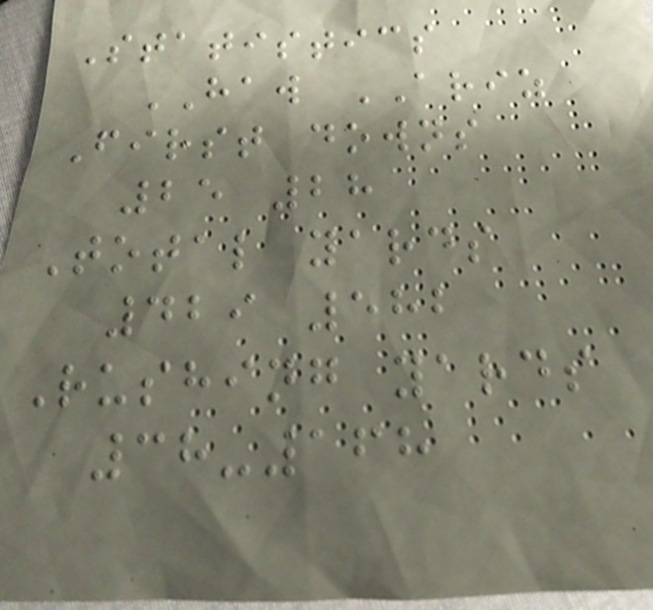Statistics
HAW ARIZ
First downs
25 28
Total yards
429 582
Rushing yards
38-168
